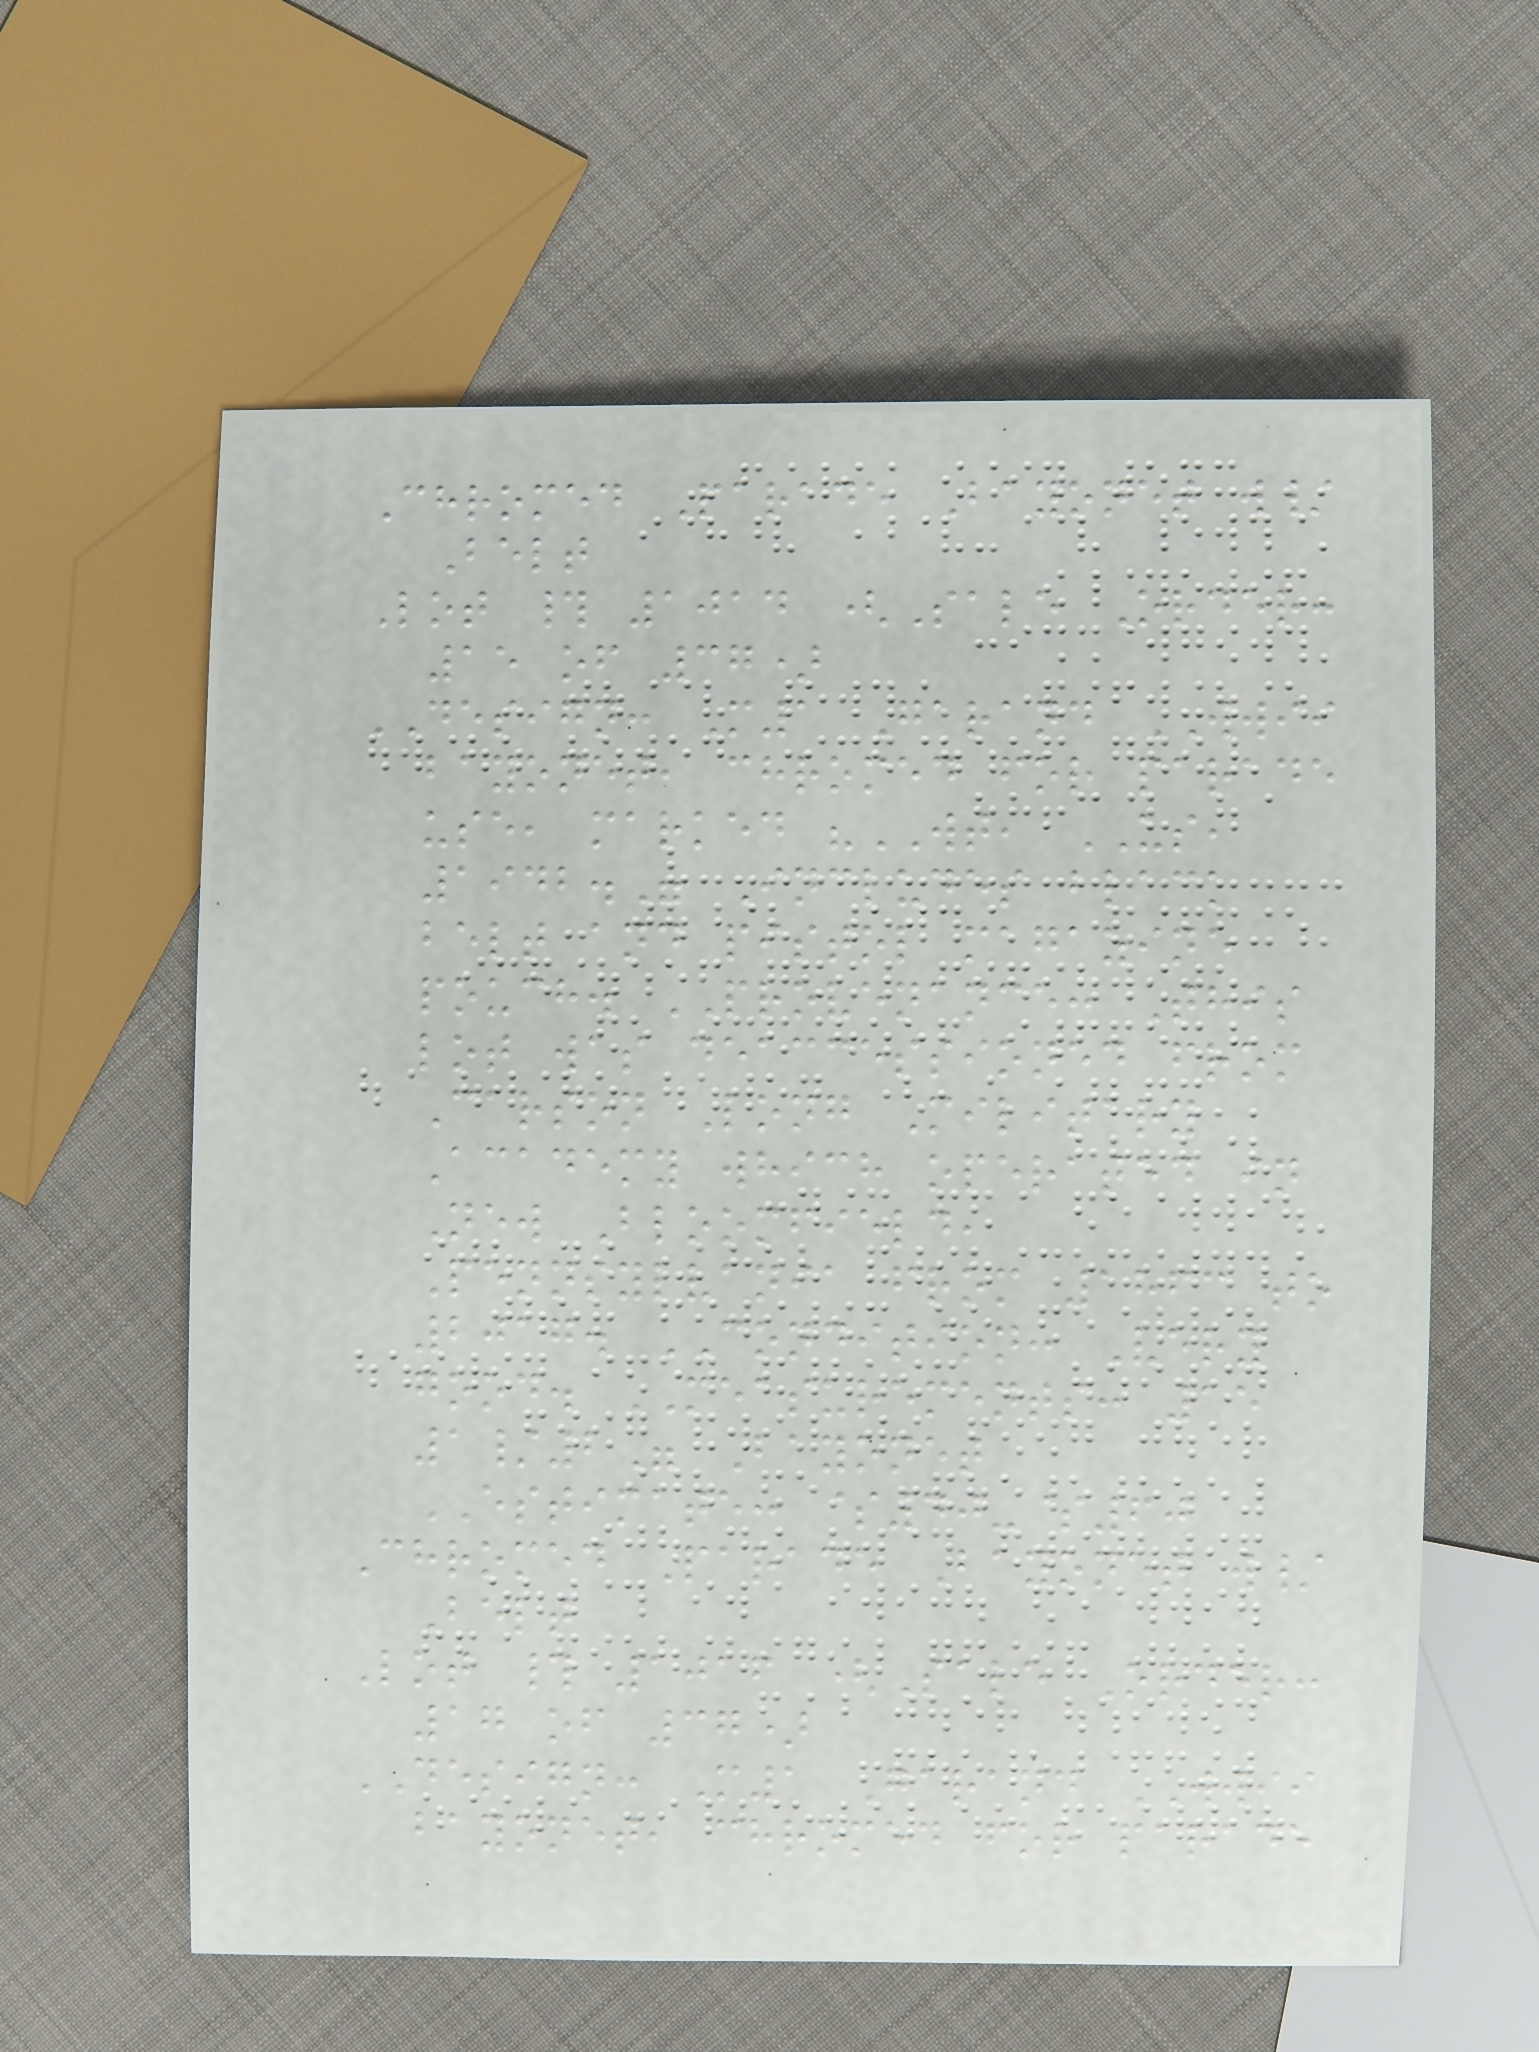Chromed Parade Bayonet w/
Belt
Lot # 1014 (Sale Order:
15 of 37)
DESIGN: M1 Garand WWII
bayonet, chromed for parade
use, marked "WT, US,
1942." Includes black
belt and pistol magazine
pouch. PROVENANCE: This
lot was deaccessioned from
Carson Long Military
Academy which operated in
New Bloomfield,
Pennsylvania from 1863 to
2017. CONDITION: Very
good. MEASUREMENTS: 15
1/2" Bayonet
ESTIMATE: $40-$60
Chromed Parade Bayonet w/
Belt
Lot # 1016 (Sale Order:
17 of 37)
DESIGN: M1 Garand WWII
bayonet, chromed for parade
